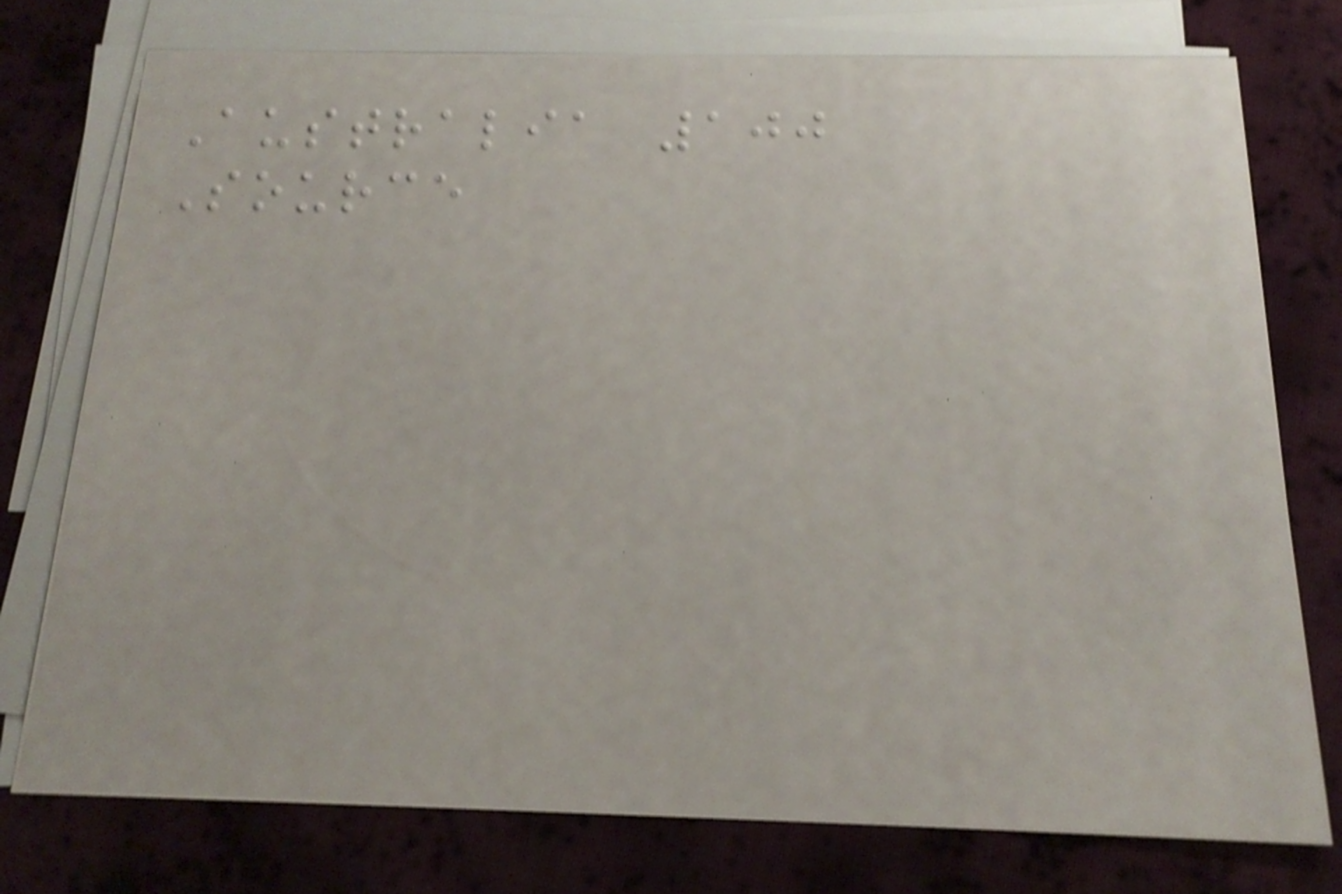Australia 100
Source
